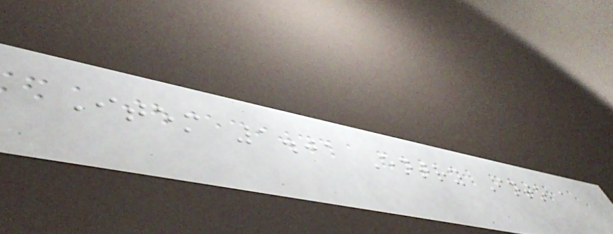Item 1.01 Entry Into a
